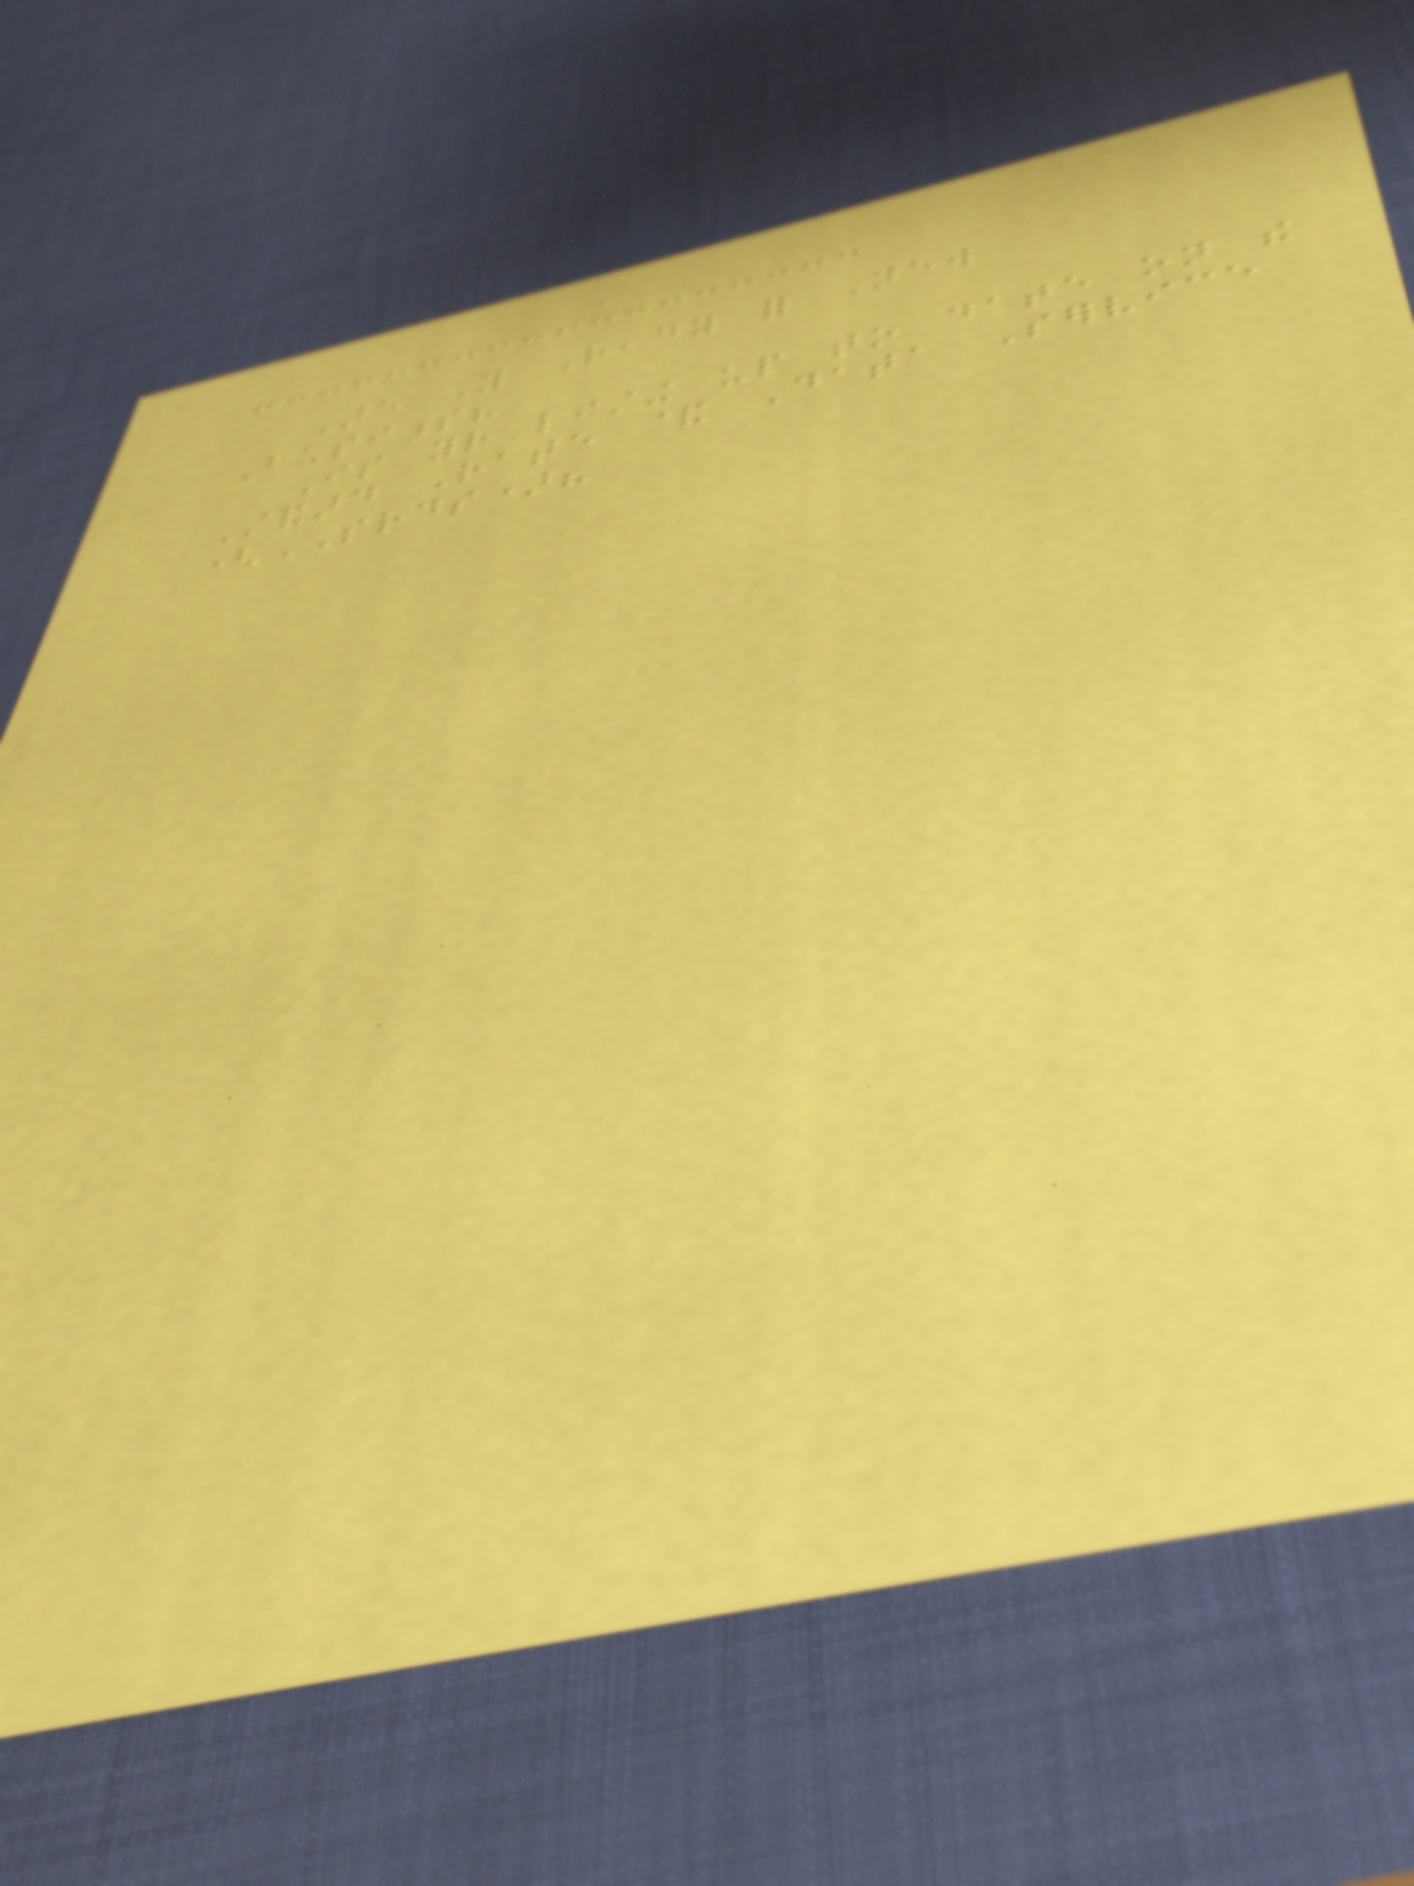Are You Ready for New
Business?
Is your listing up to date on the
Standard Rate & Data Service
(SRDS)?
